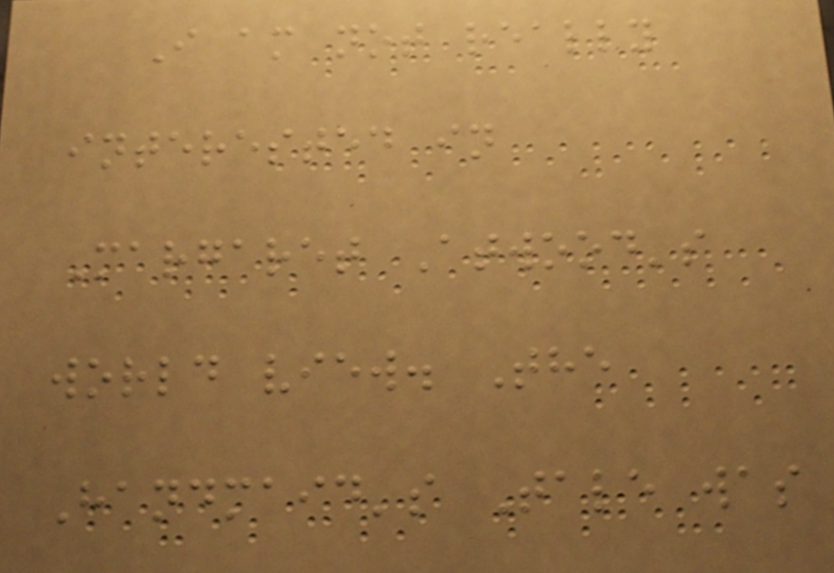I am not really
interested in
Margaret Atwood's
world view. The
Handmaid's Tale was
